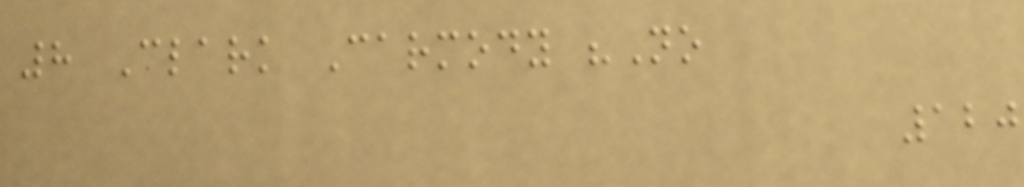8 Clark Carmody "No
120
